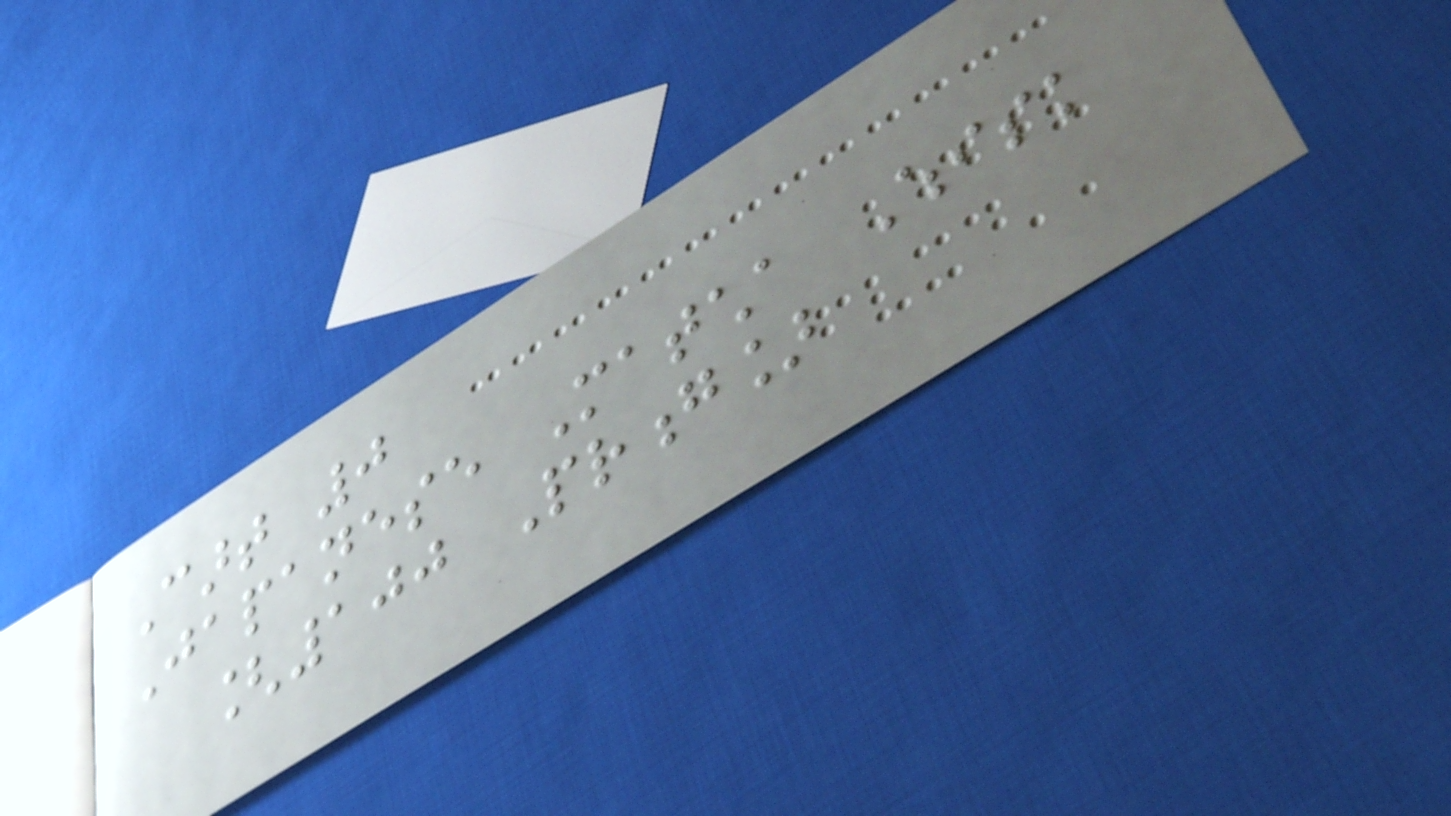Cart 0
Japanese Matcha Whisk
[100 Prong]
